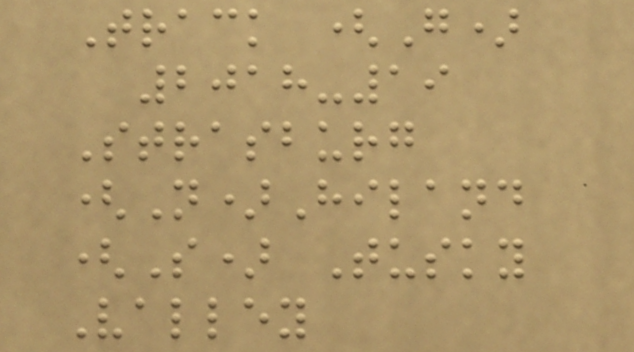Track (G)
2018-19
Strasburg
(N)Hiland
(S) Tusky
Valley
